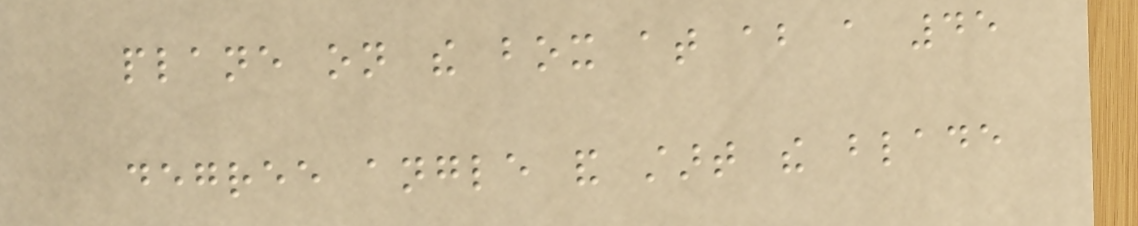plane on the box at about a 45
degree angle and start the blade
